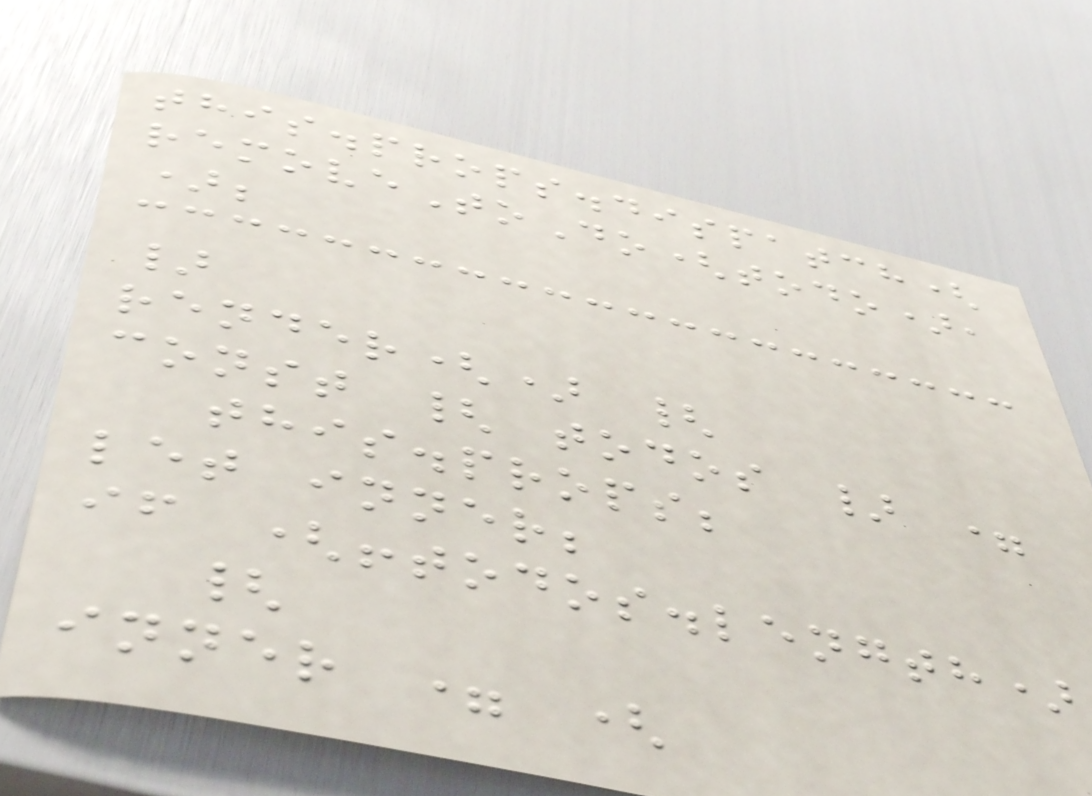this.props.dispatch(
removeToDo(todo),
);
}
render() {
const { todos } =
this.props;
let inner;
if (!todos.length)
{
inner = (
